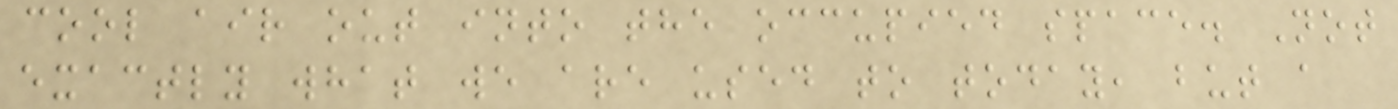cool air out into the occupied space. Not
exactly what we are used to today, but a
